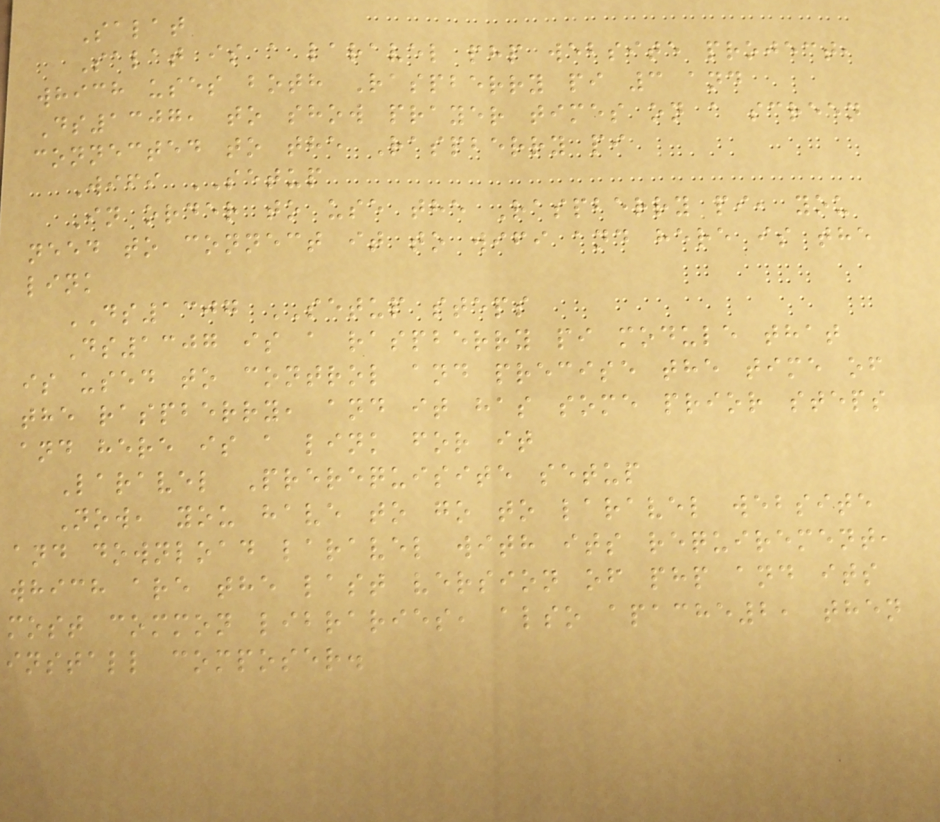Salat
Salat is a laravel php website project,
which uses both Raspberry pi 3 and
Ds1307, to show prayer times on a screen
connected to the Raspberry pi
Wifi SETUP
In order to use the Raspberry pi, you
need to connect it to wifi and here is the
link
DS1307 SETUP steps
Ds1307 is a raspberry pi module that
is used to control and precise the time of
the raspberry, and it has some prior steps
and here is a link for it
Laravel Prerequisite setup
Now, you have to go to laravel website
and download laravel with its requirement,
which are the last version of php and its
most common libraries, also apache2, then
install composer.
